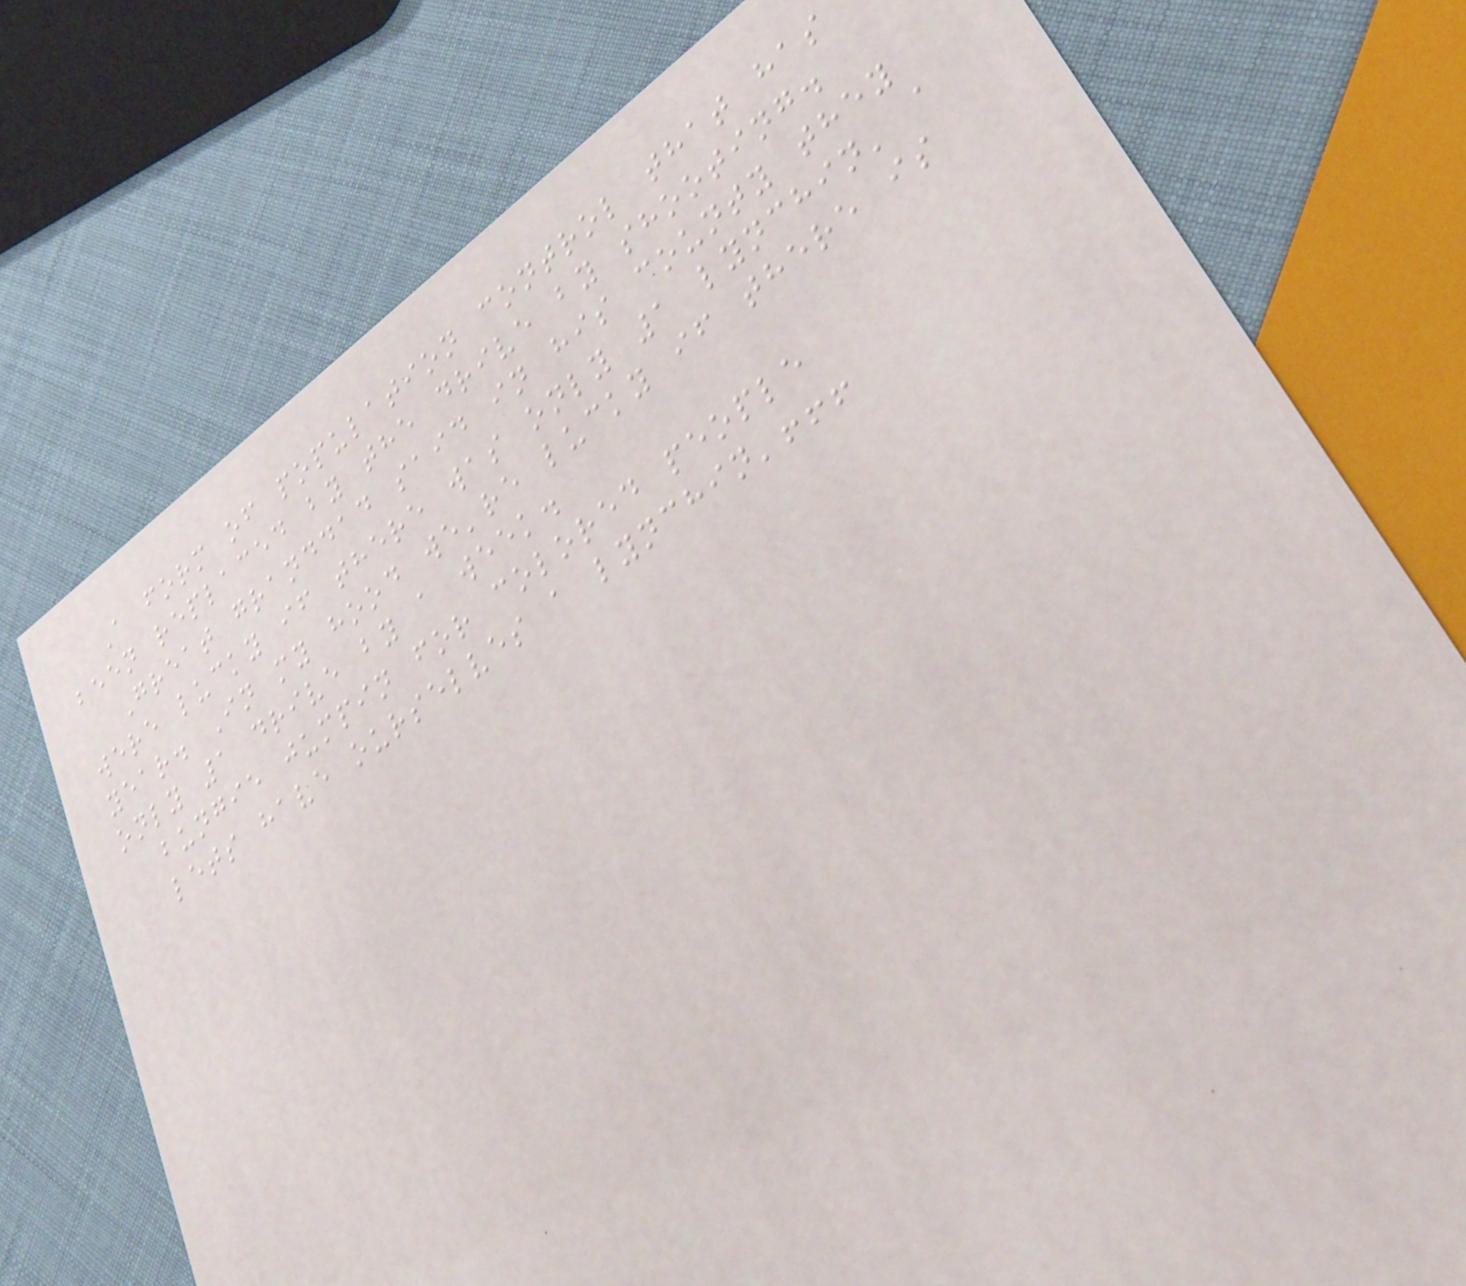A form of population control that has
been replaced by the drive by shooting.
Great granddad said in his county they
were lucky if there was only 1 lynchin' a
year. In my hood we're lucky if there is
only 1 drive by a week.
bungie jumpin for colored people
lets have ourselves a lynchin'!!!
